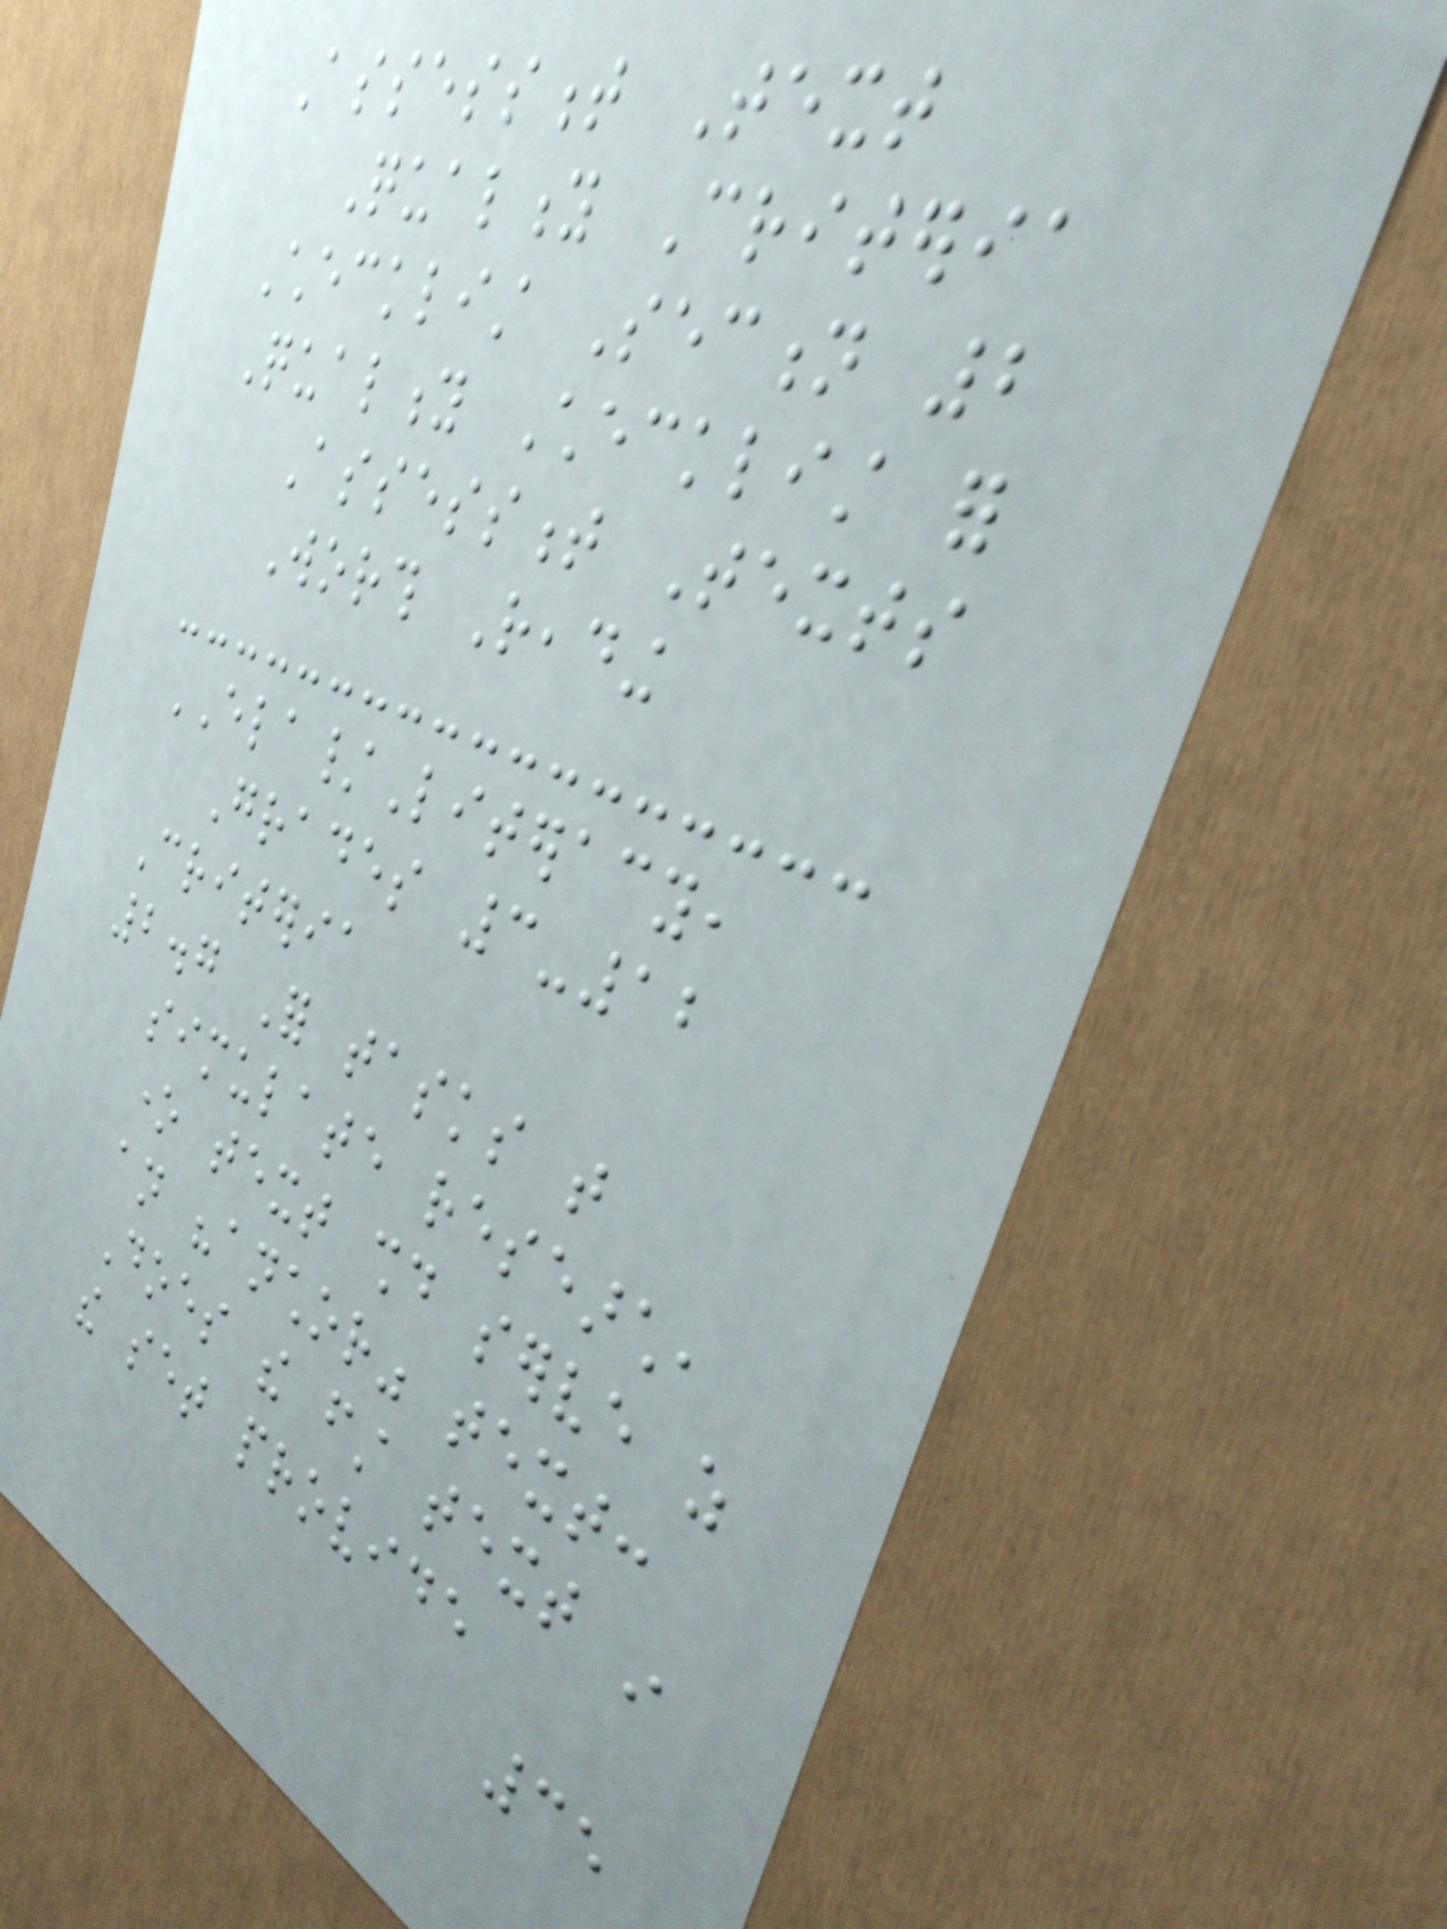Assessment Text
Quality Criteria
Checklist Section 2
Quality Checklist for
Assessment Texts
Worth Reading
ELA/Literacy,
Grades 3-12
Criteria
2.7 For tasks that
simulate research,
one text should serve as
an "anchor" text:
Does the first text in
the set provide
35
